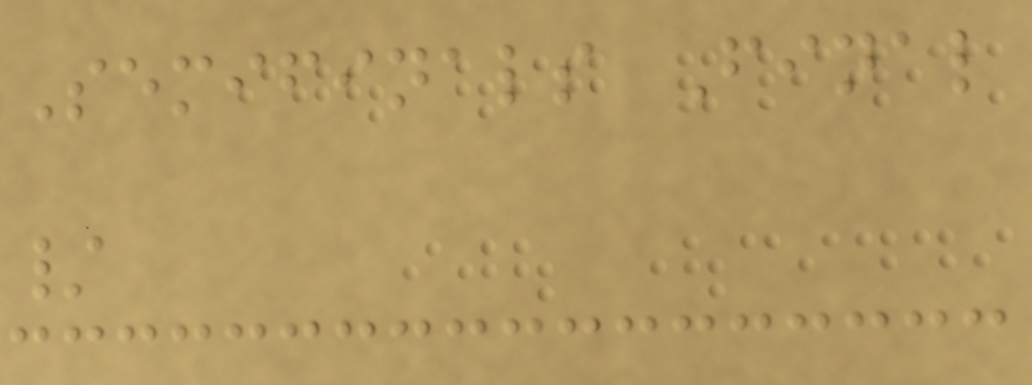Semifinals Final
/
